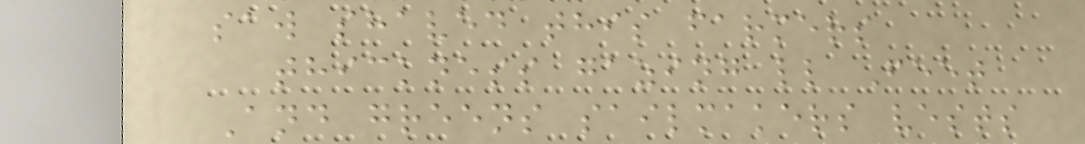saw shaved this farmers
thickness gazing ll Feet
And greens sailmakers vests
